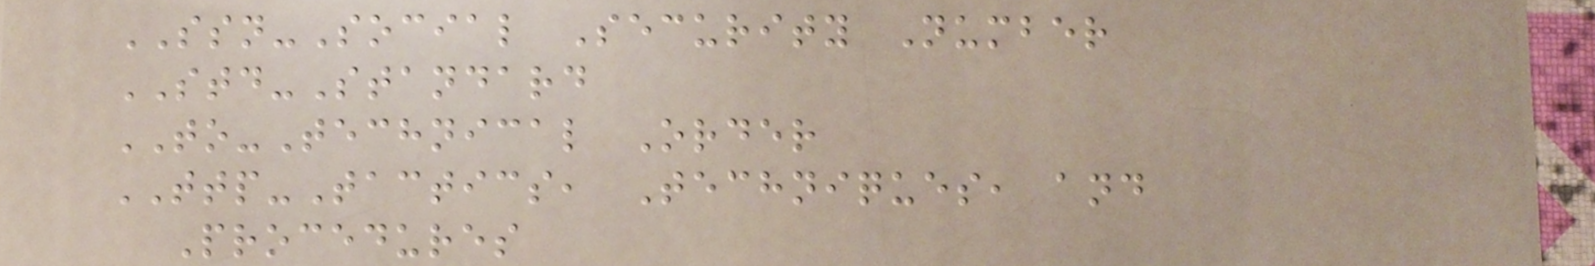SSN-Social Security Number
STD-Standard
TO-Technical Order
TTP-Tactics, Techniques, and
Procedures
